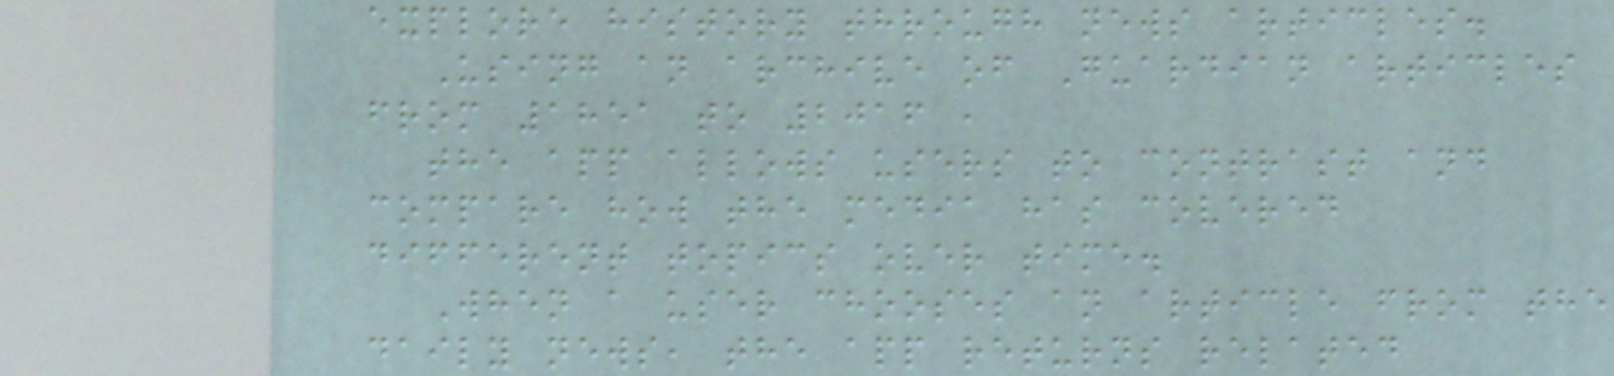explore history through news articles.
Using an archive of Guardian articles
from 1851 to 2016 ,
the app allows users to contrast and
compare how the media has covered
different topics over time.
When a user chooses an article from the
daily news, the app returns related
